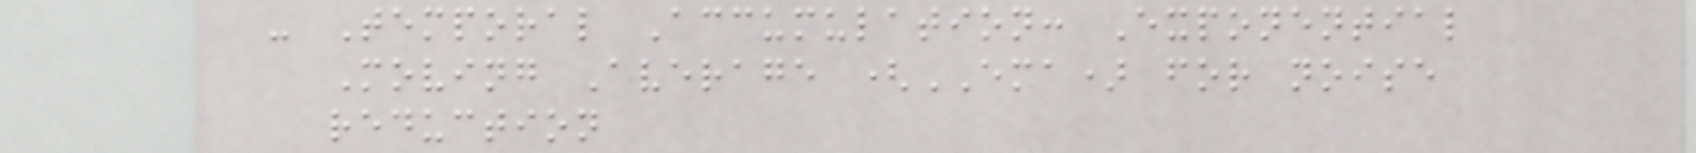- Temporal Accumulation: Exponential
Moving Average (EMA) for noise
reduction
